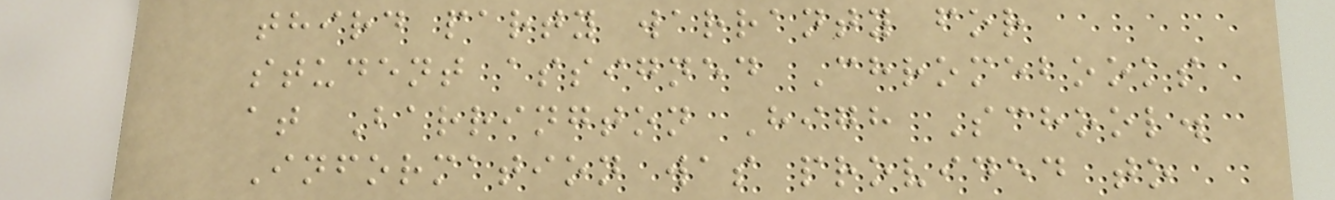third party warranty for
student assigned Chromebooks
at Barrington High School.
Information was provided to
